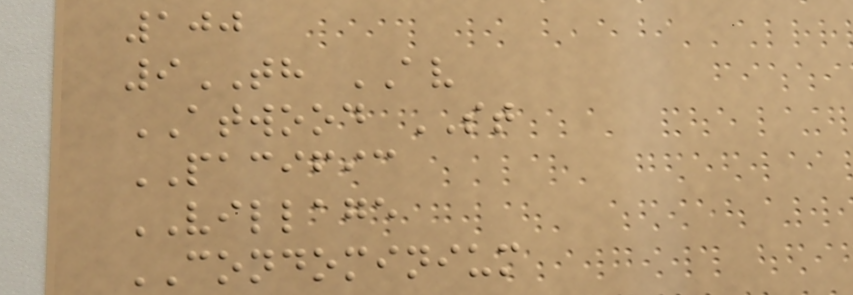100
9TH AV
ATWOOD ST
PACIFIC
VILLAGE
CONDOMINIUM
